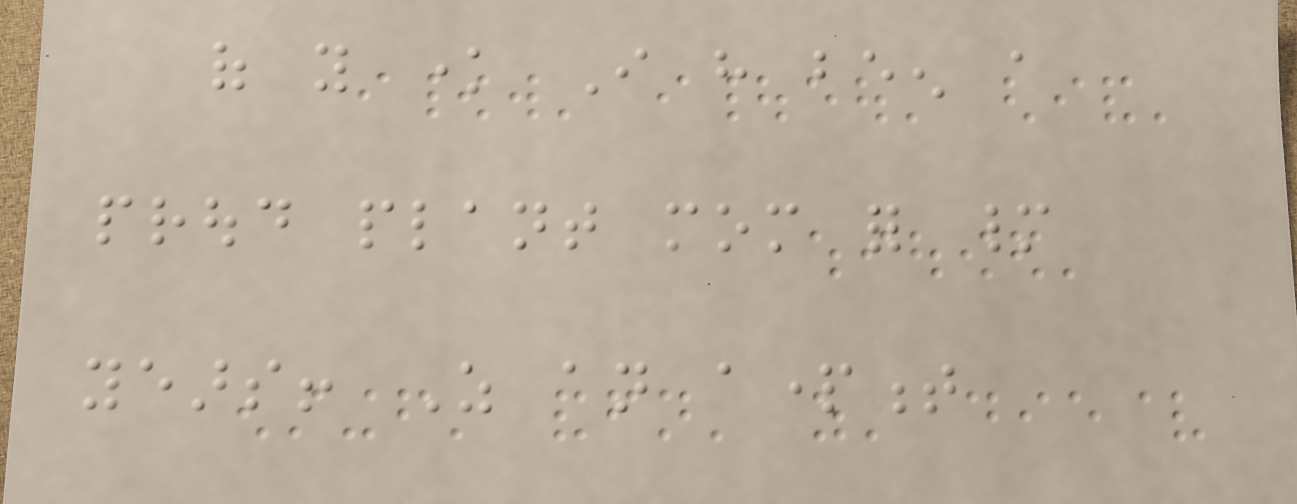of you know I have been a
proud plant mom for many
years! As an apartment
